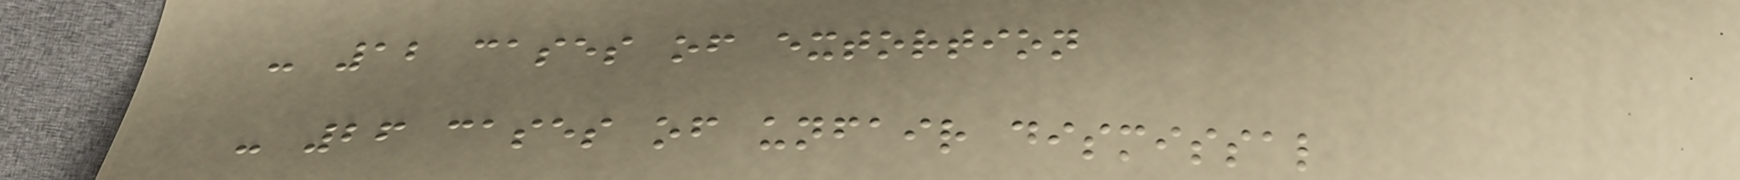- 12 cases of extortion
- 26 cases of unfair dismissal
